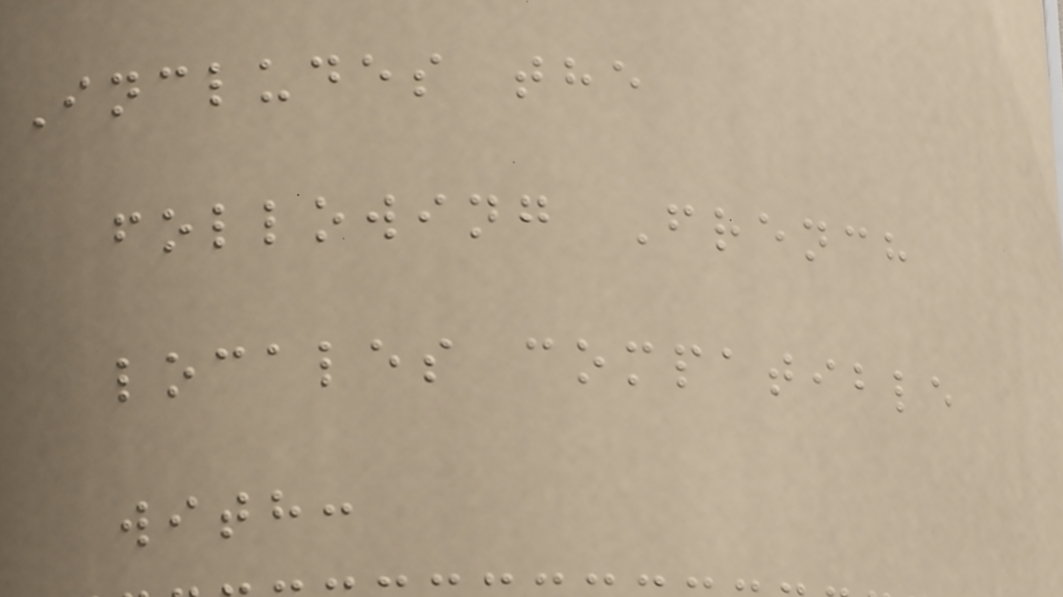Includes the
following French
locales compatible
with:
